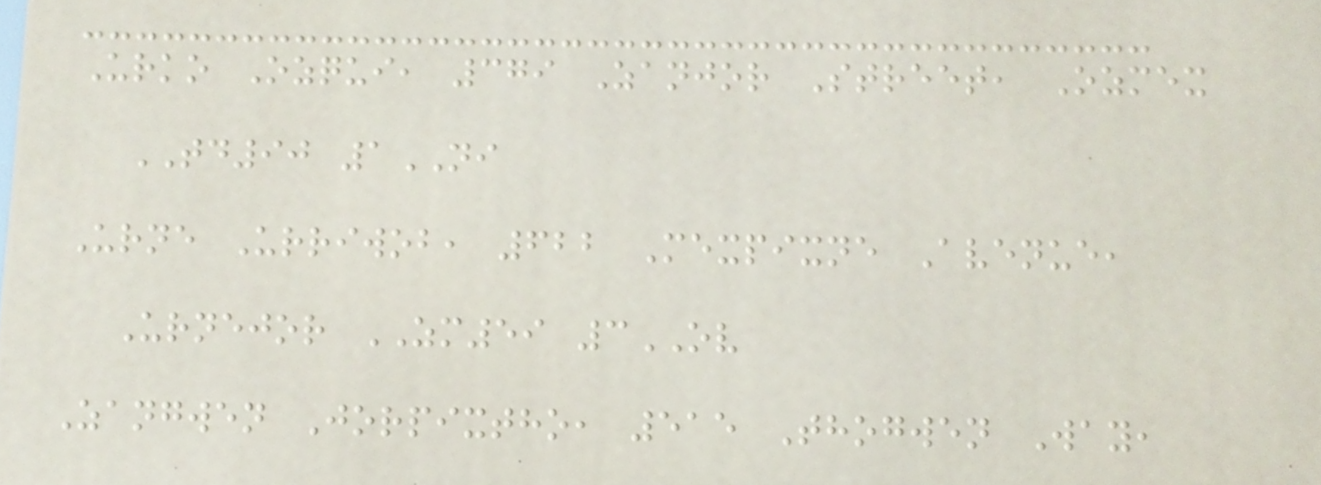Urko Ozqui, 379 Zanjor Street, Ozmex
TD90 1NI
Urne Urriwob, 622 Mexpixne Avenue,
Urnejor ZM59 3OV
Zangwen Jorpixtho, 515 Thogwen Way,
